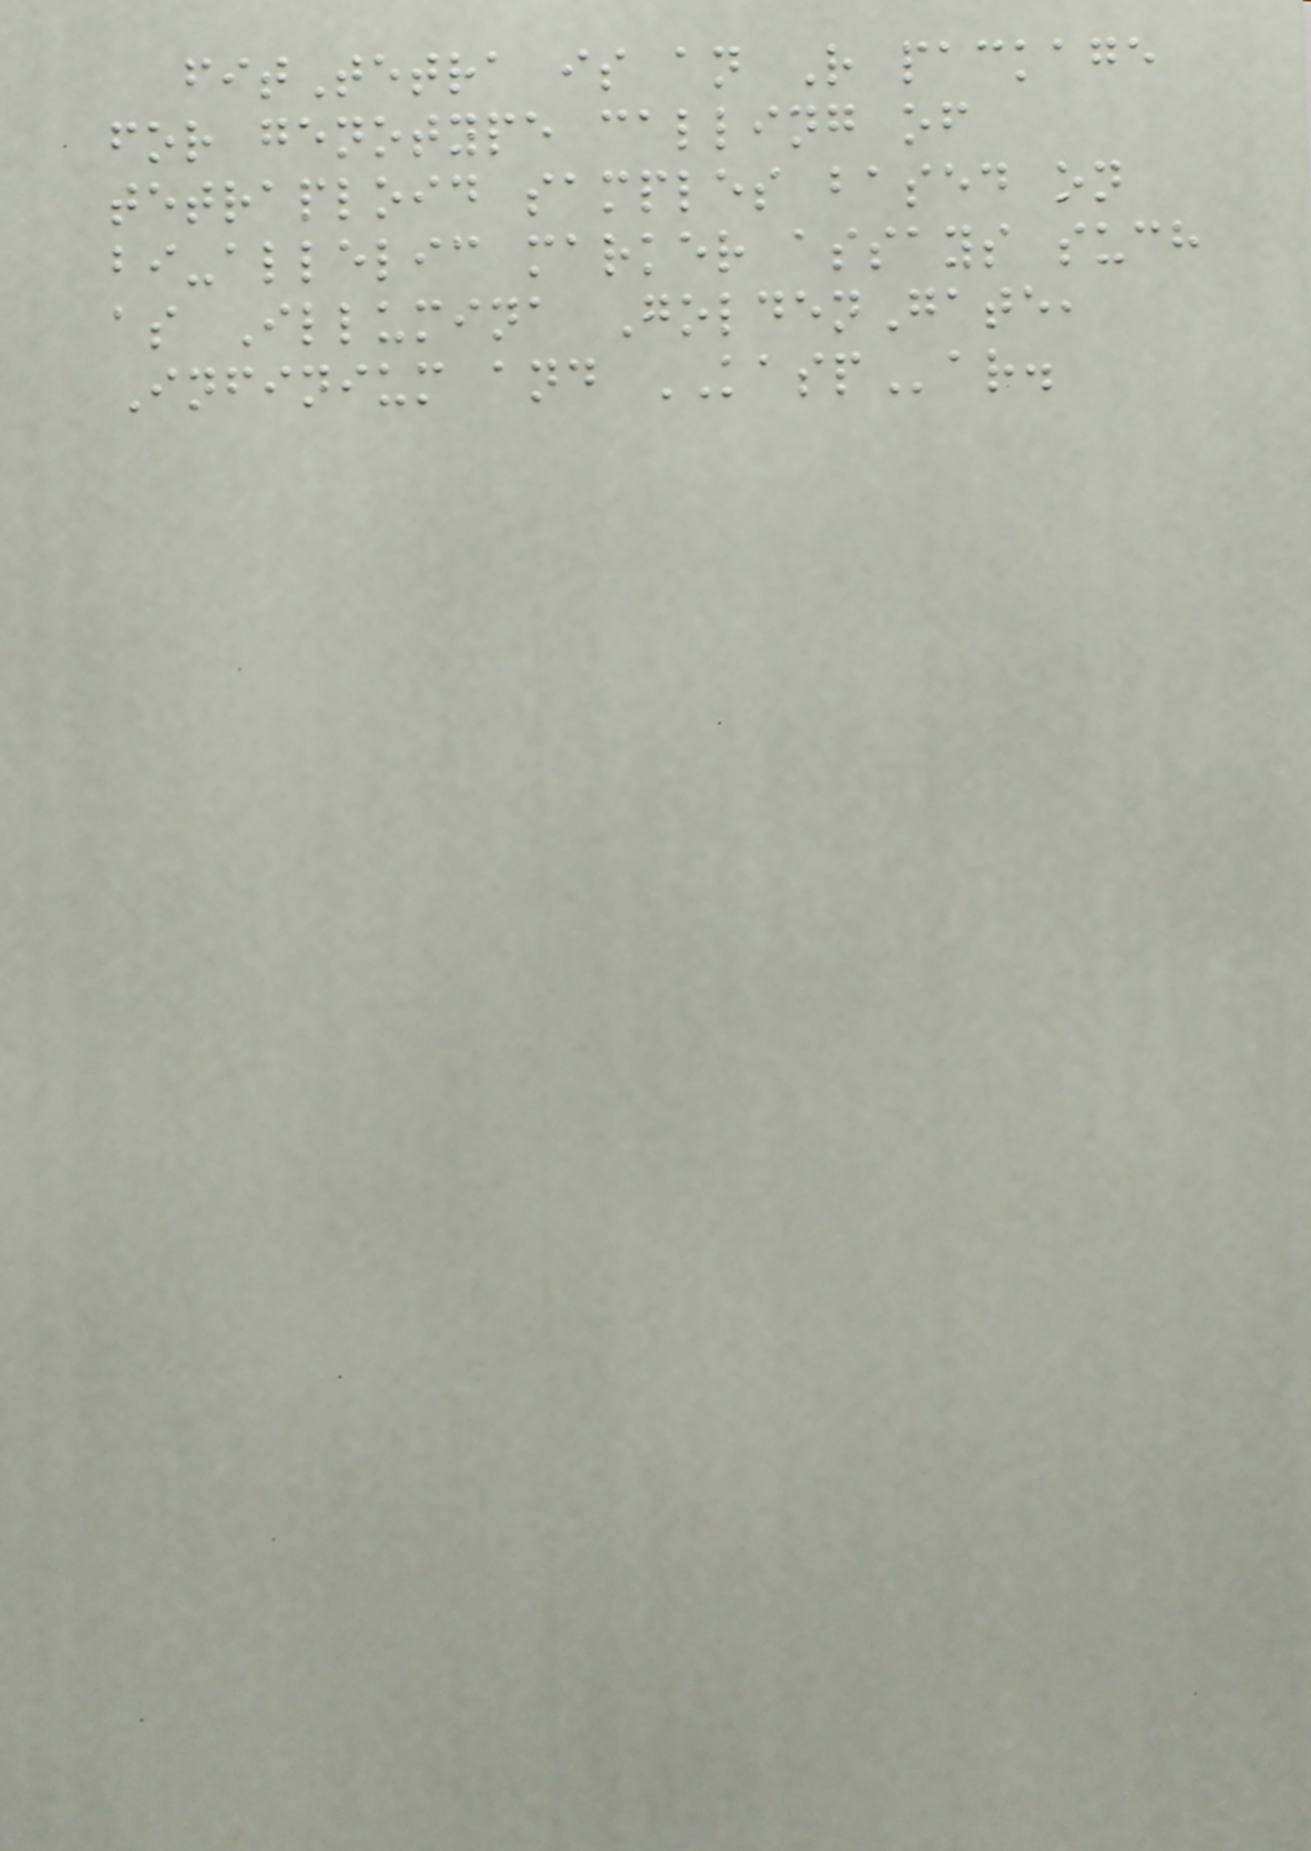fitTetra is an R package
for genotype calling of
tetraploid samples based on
bi-allelic marker assays such
as Illumina GoldenGate,
Infinium and KASPar.
